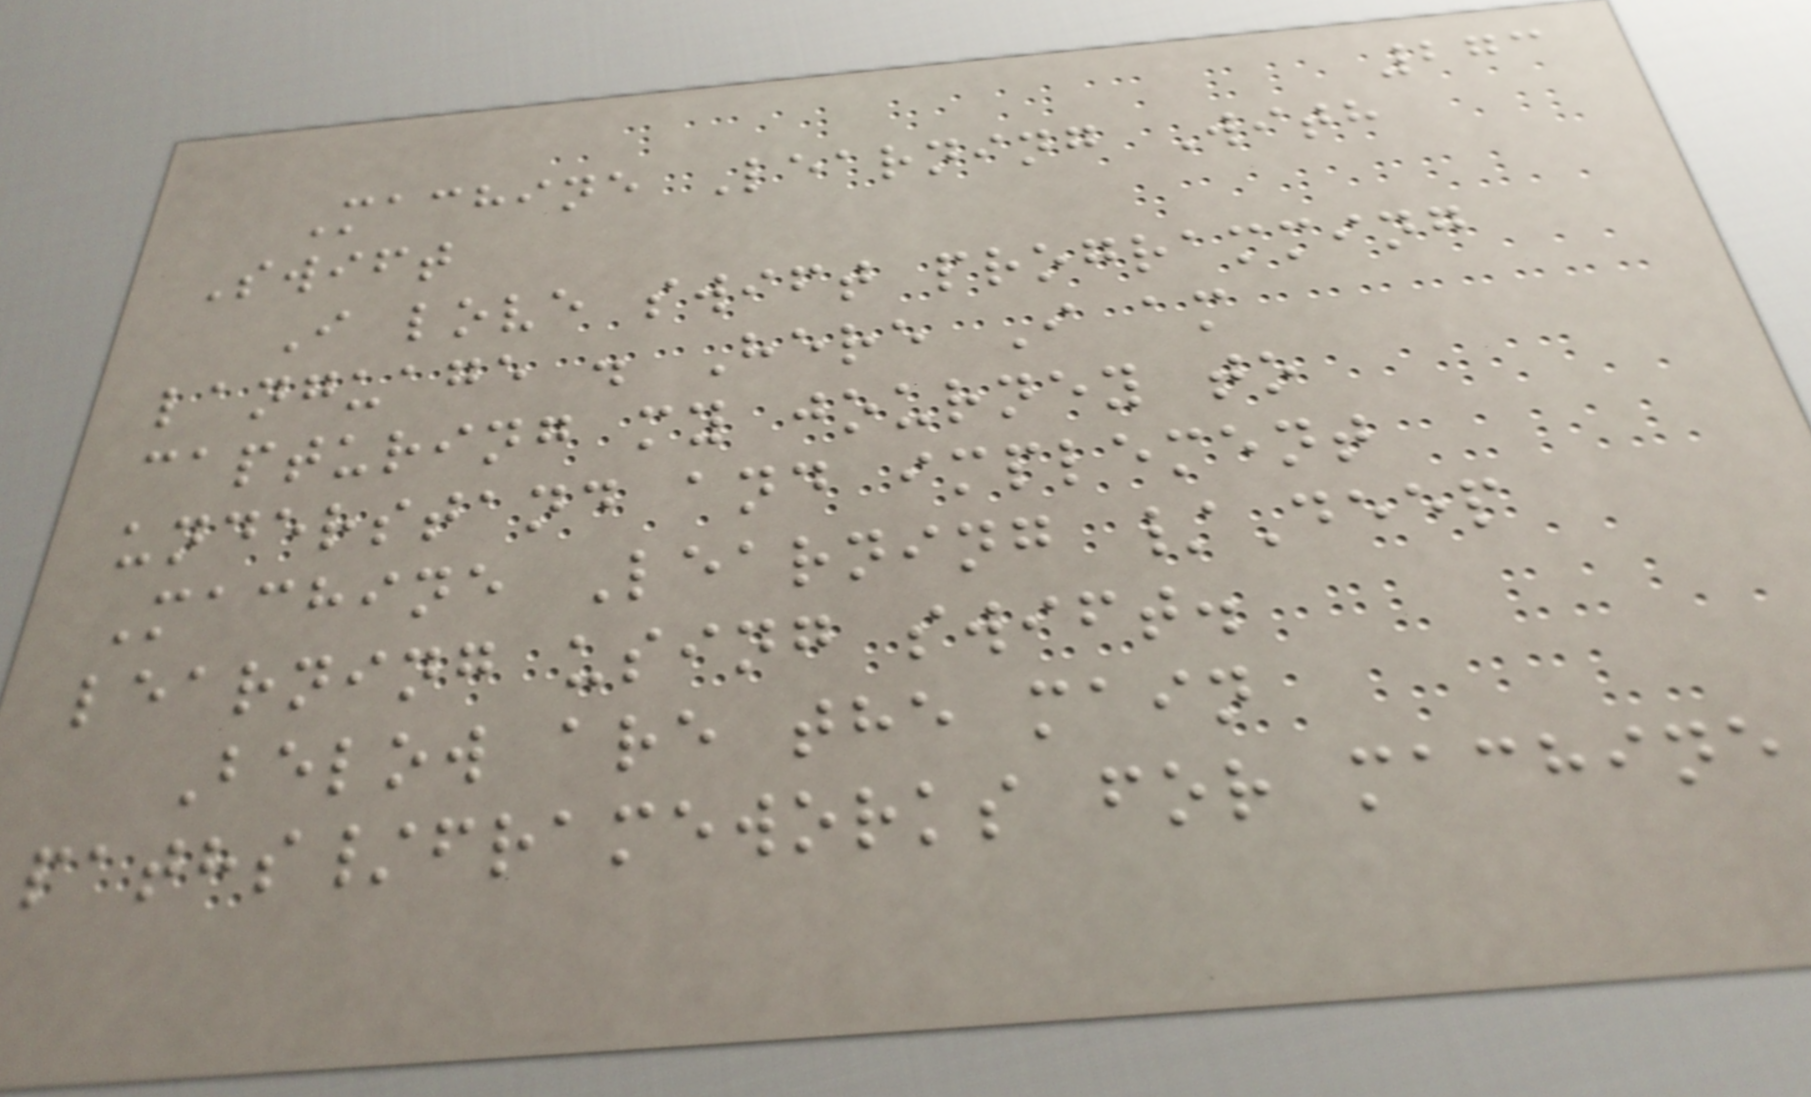273
Machine Learning With
Swift
I love swift programming
language . Here I am
capturing my journey to
understand and implement
Machine Learning /Deep
learning using swift.
Below are the main
paths/frameworks for machine
